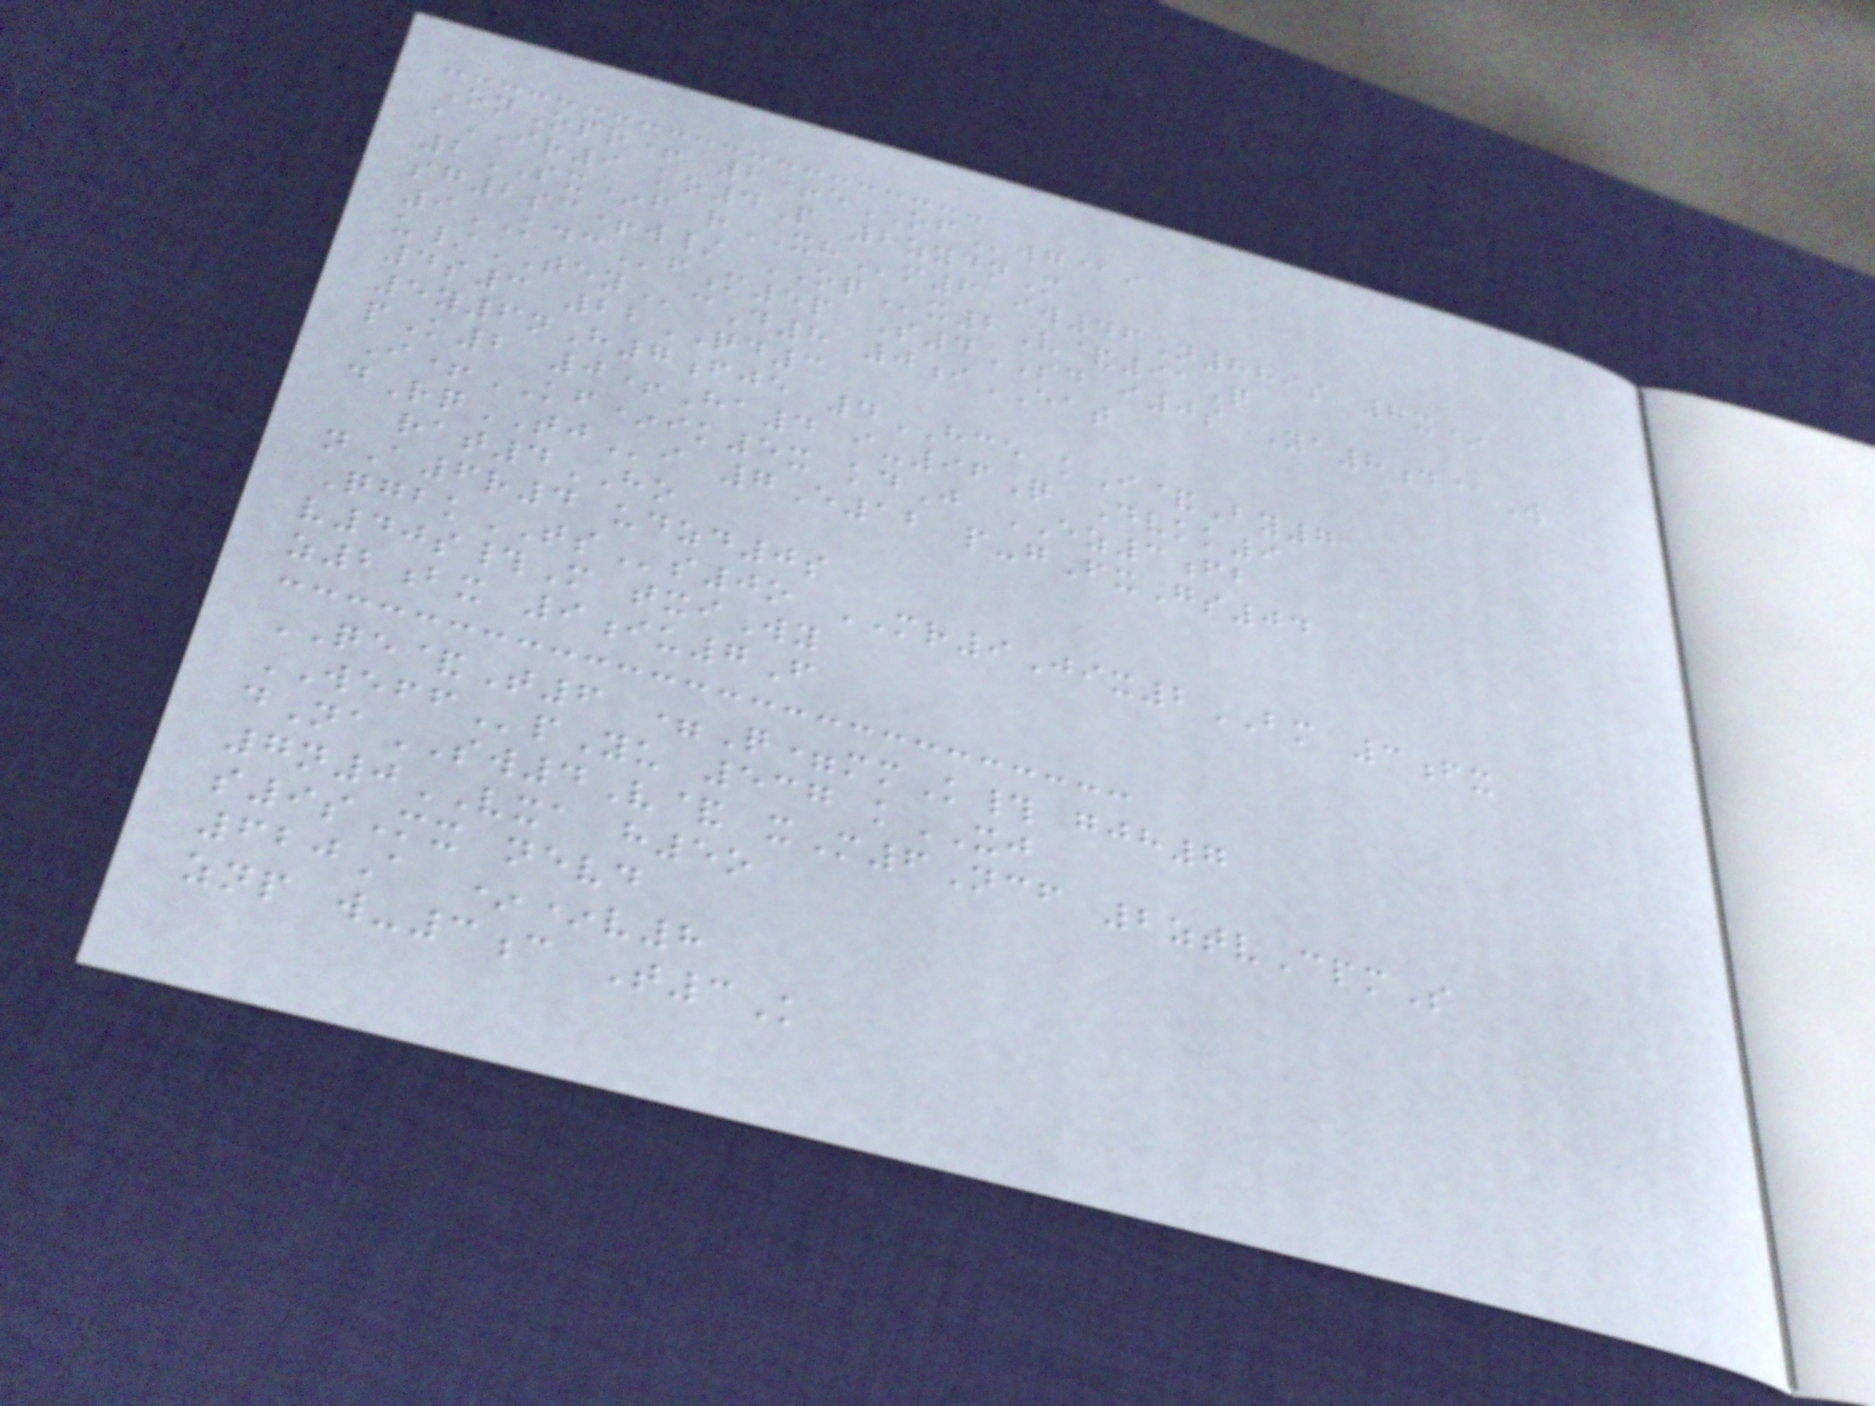OnOpr+ 2+eOFwg@i
aIR9 ko4P 2zydnM
2SX*f rXHm6 iw46N889s 7x*
sg2sc+w/ OQx2V&91Q
9KDCfM5p S4SD i0s Ya8d@W
u/TEYcD8 0iEAT
4s3 22QD3
5y6nH7fje 4HCE kI&By7
pK2 0+Ha4 i-96Q Dvkk9
I+KF*ik5x kdJ EZ3fb
dRqTJi 7E12 p-gFxGs04
rat4HO
nA6r4 udzd0s
QgbkTSs0o MR9Jix2BM 3fx
v40s#M txiWy
z2bx 9iu7F
QE&T6 =Q=mmK# gjh7
WEFFpYu 537 kXJ
dNaSW4V& xM6Ncf 2ztvCpmS
7n0VXA h5o
s9sMx nevd
620A **v8
znp w-3c T3K
